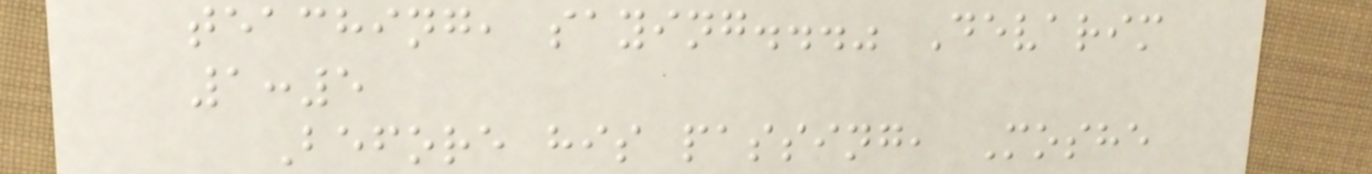teaching, saying..." Devarim
1:5
Before his passing, Moshe
